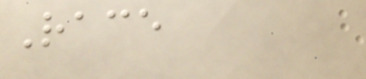Race
